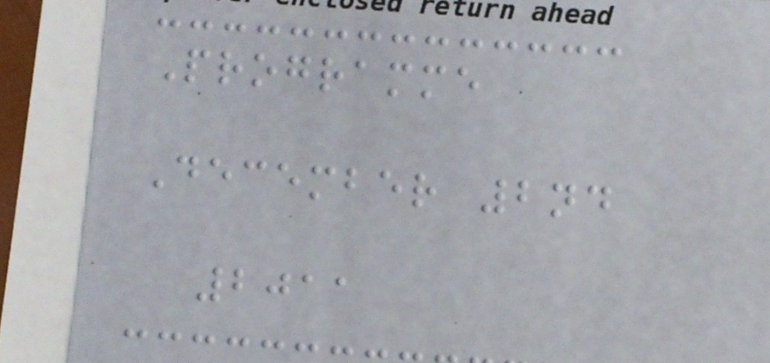Programme
December 2nd
2011
